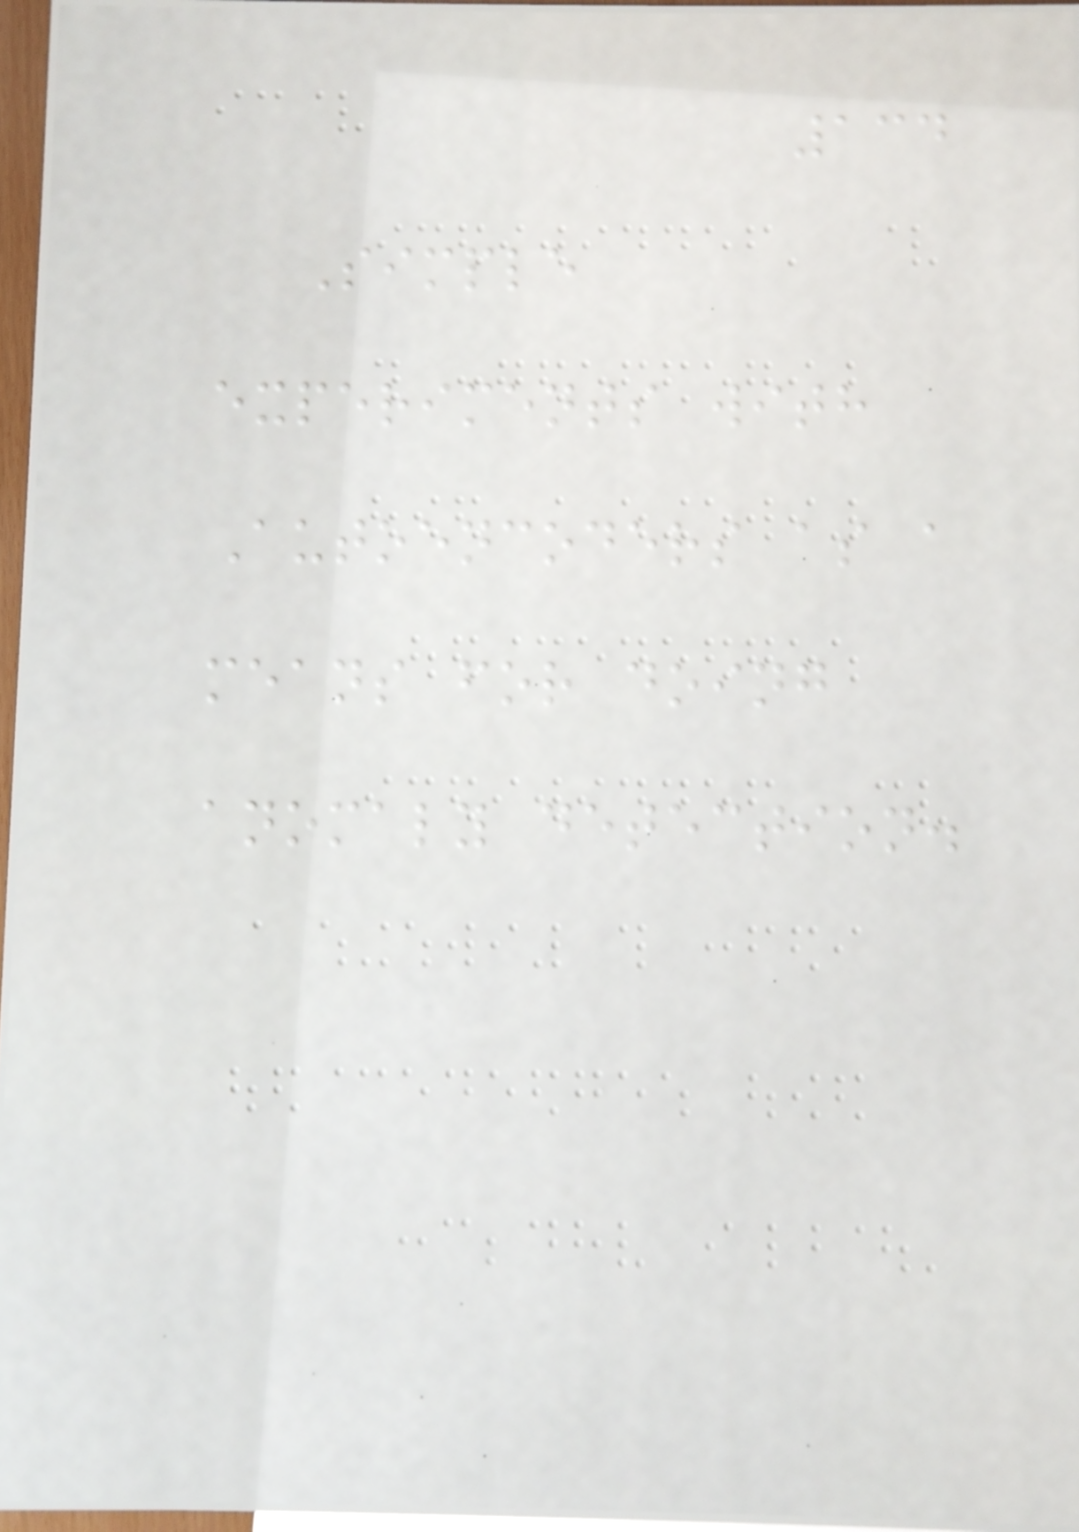134
Simple
experiments with
Autoencoders as a
means for doing
anomaly detection.
